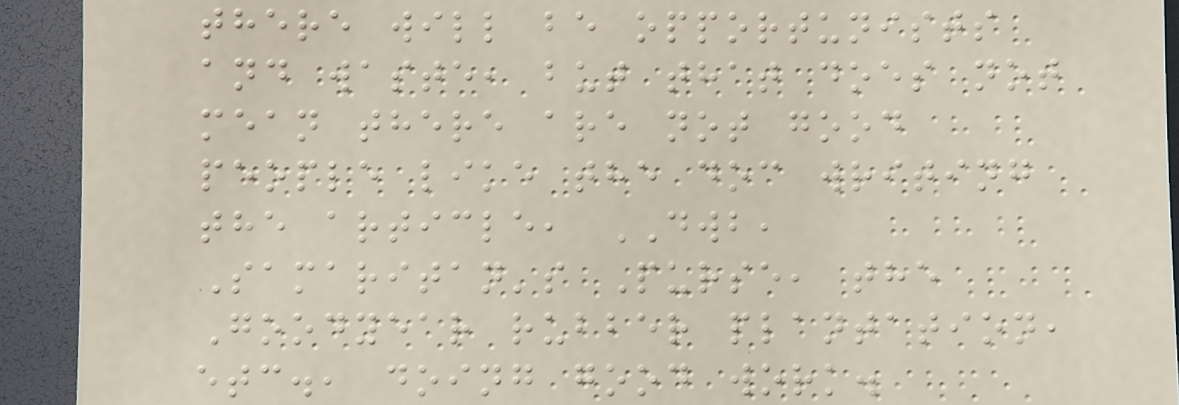there will be opportunists
and waste, but that does not
mean there are not good
people like the doc writing
the article, DWB,
Samaritan's Purse, the
Goodyear rubber plantation,
etc., doing good work.
